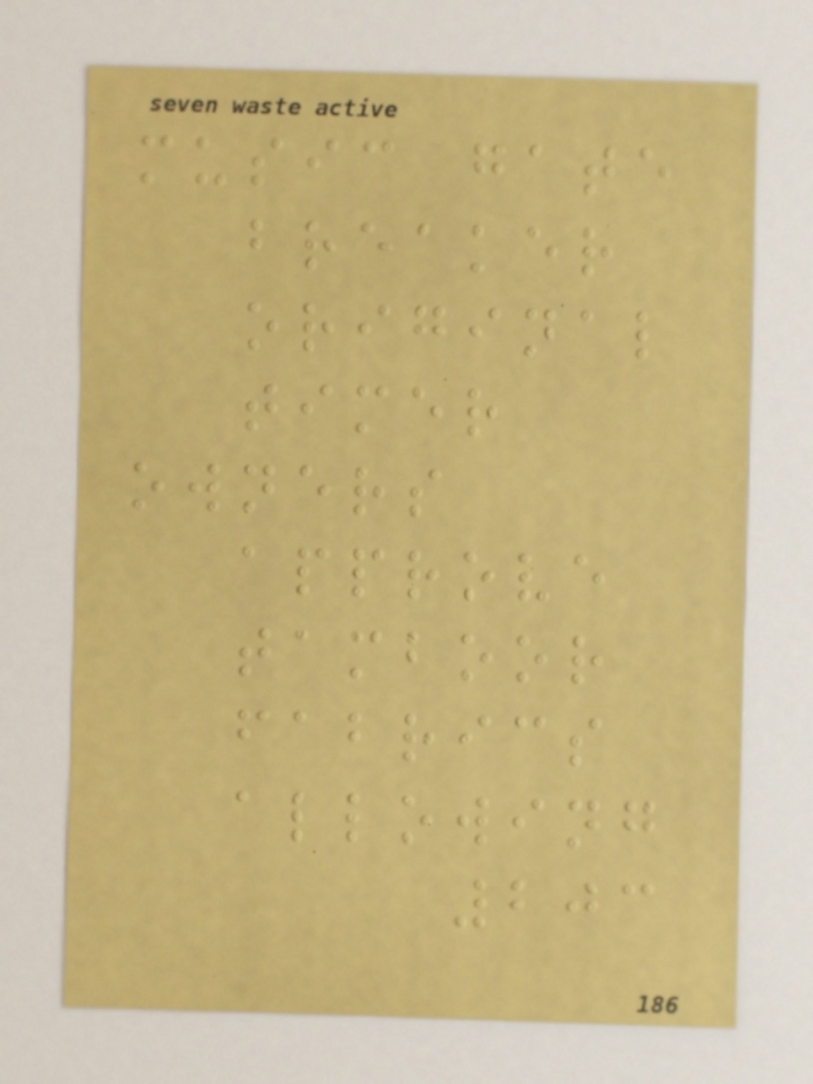music gate
breaker
original
timer
owners
approve
tamboor
fabrics
allowing
203
